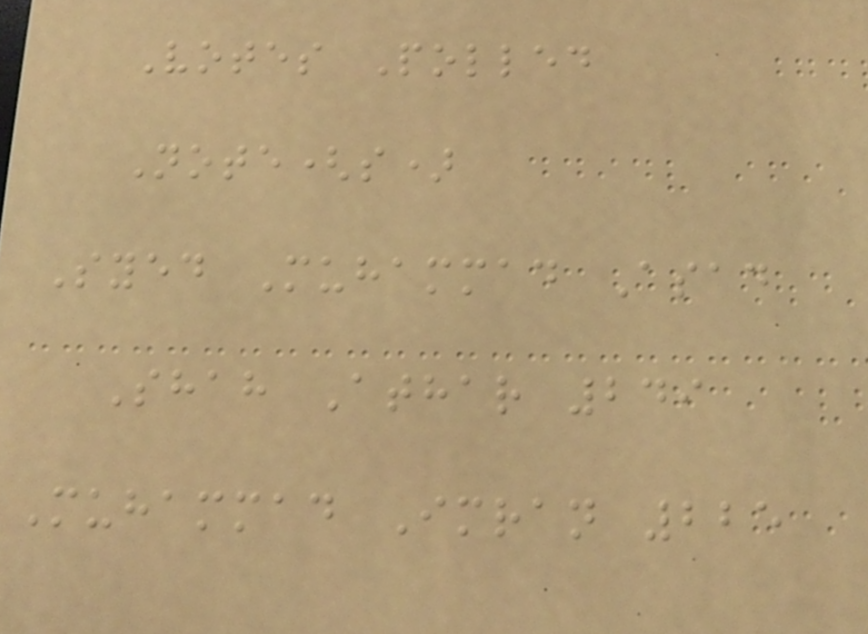Votes Polled
Note(s)
Syed Muhammad Asad
Shah Athar 249
Muhammad Imran 225
